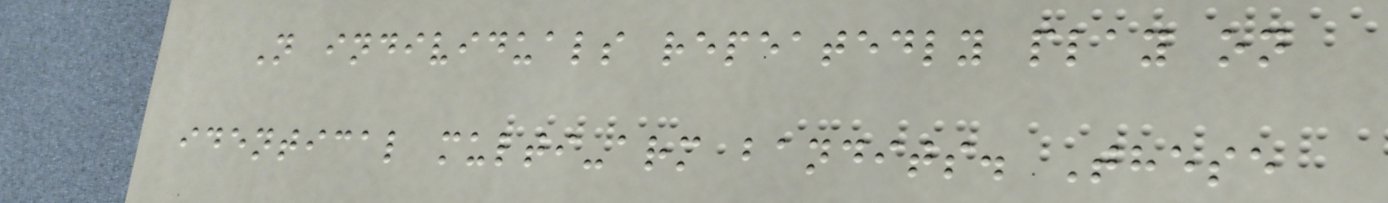N individuals repeatedly play on
identical multi-arm bandits. These
